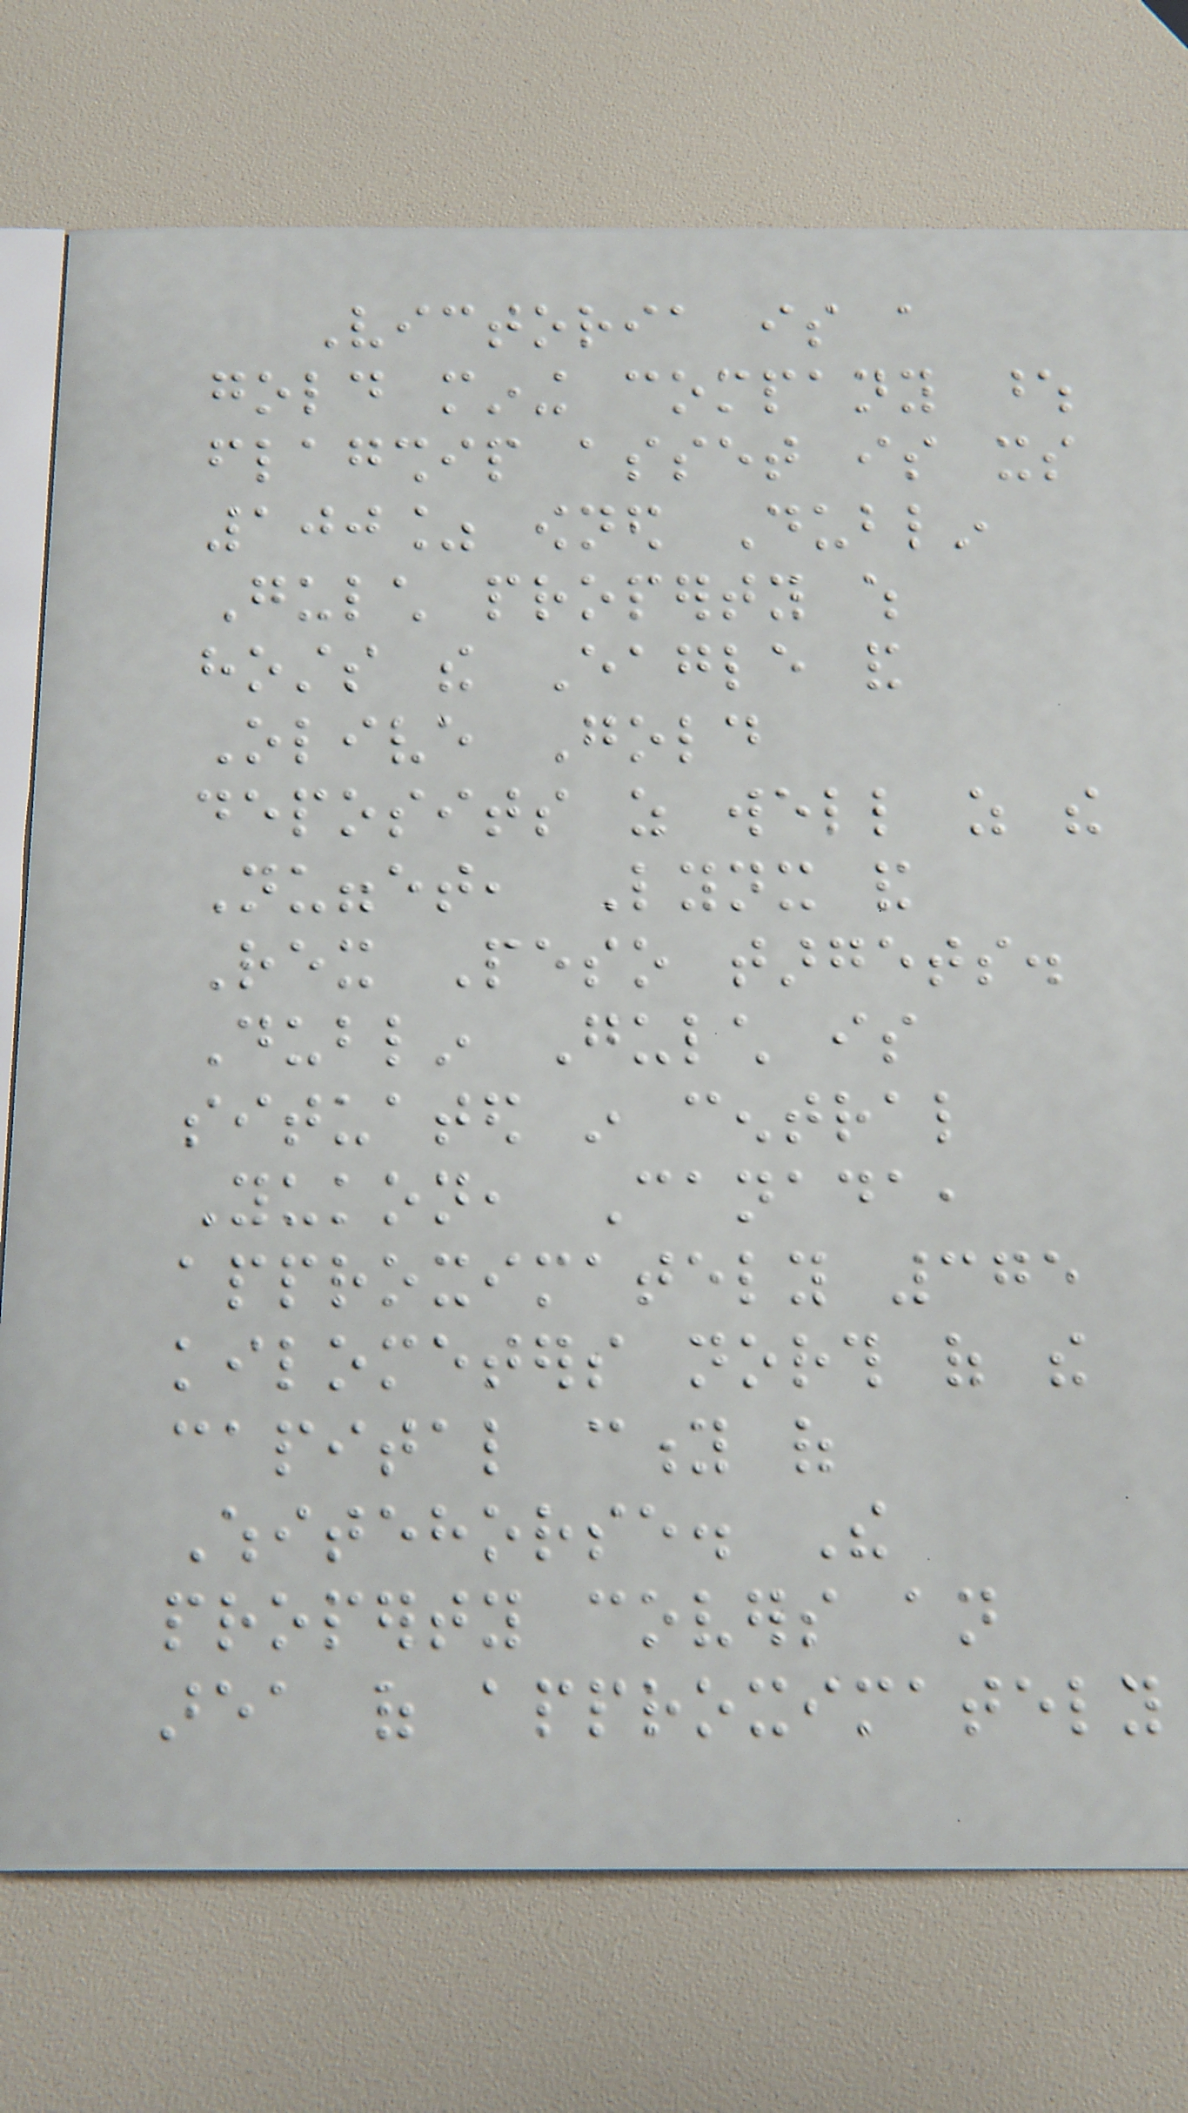Victoria is a
gold mining company whose
flagship asset is its
100% owned Dublin
Gulch property which
hosts the Eagle and
Olive Gold
deposits as well as the
Nugget, Lynx and
Rex Peso targets.
Dublin Gulch is
situated in central
Yukon, Canada,
approximately 375
kilometers north of the
capital city of
Whitehorse. The
property covers an
area of approximately
